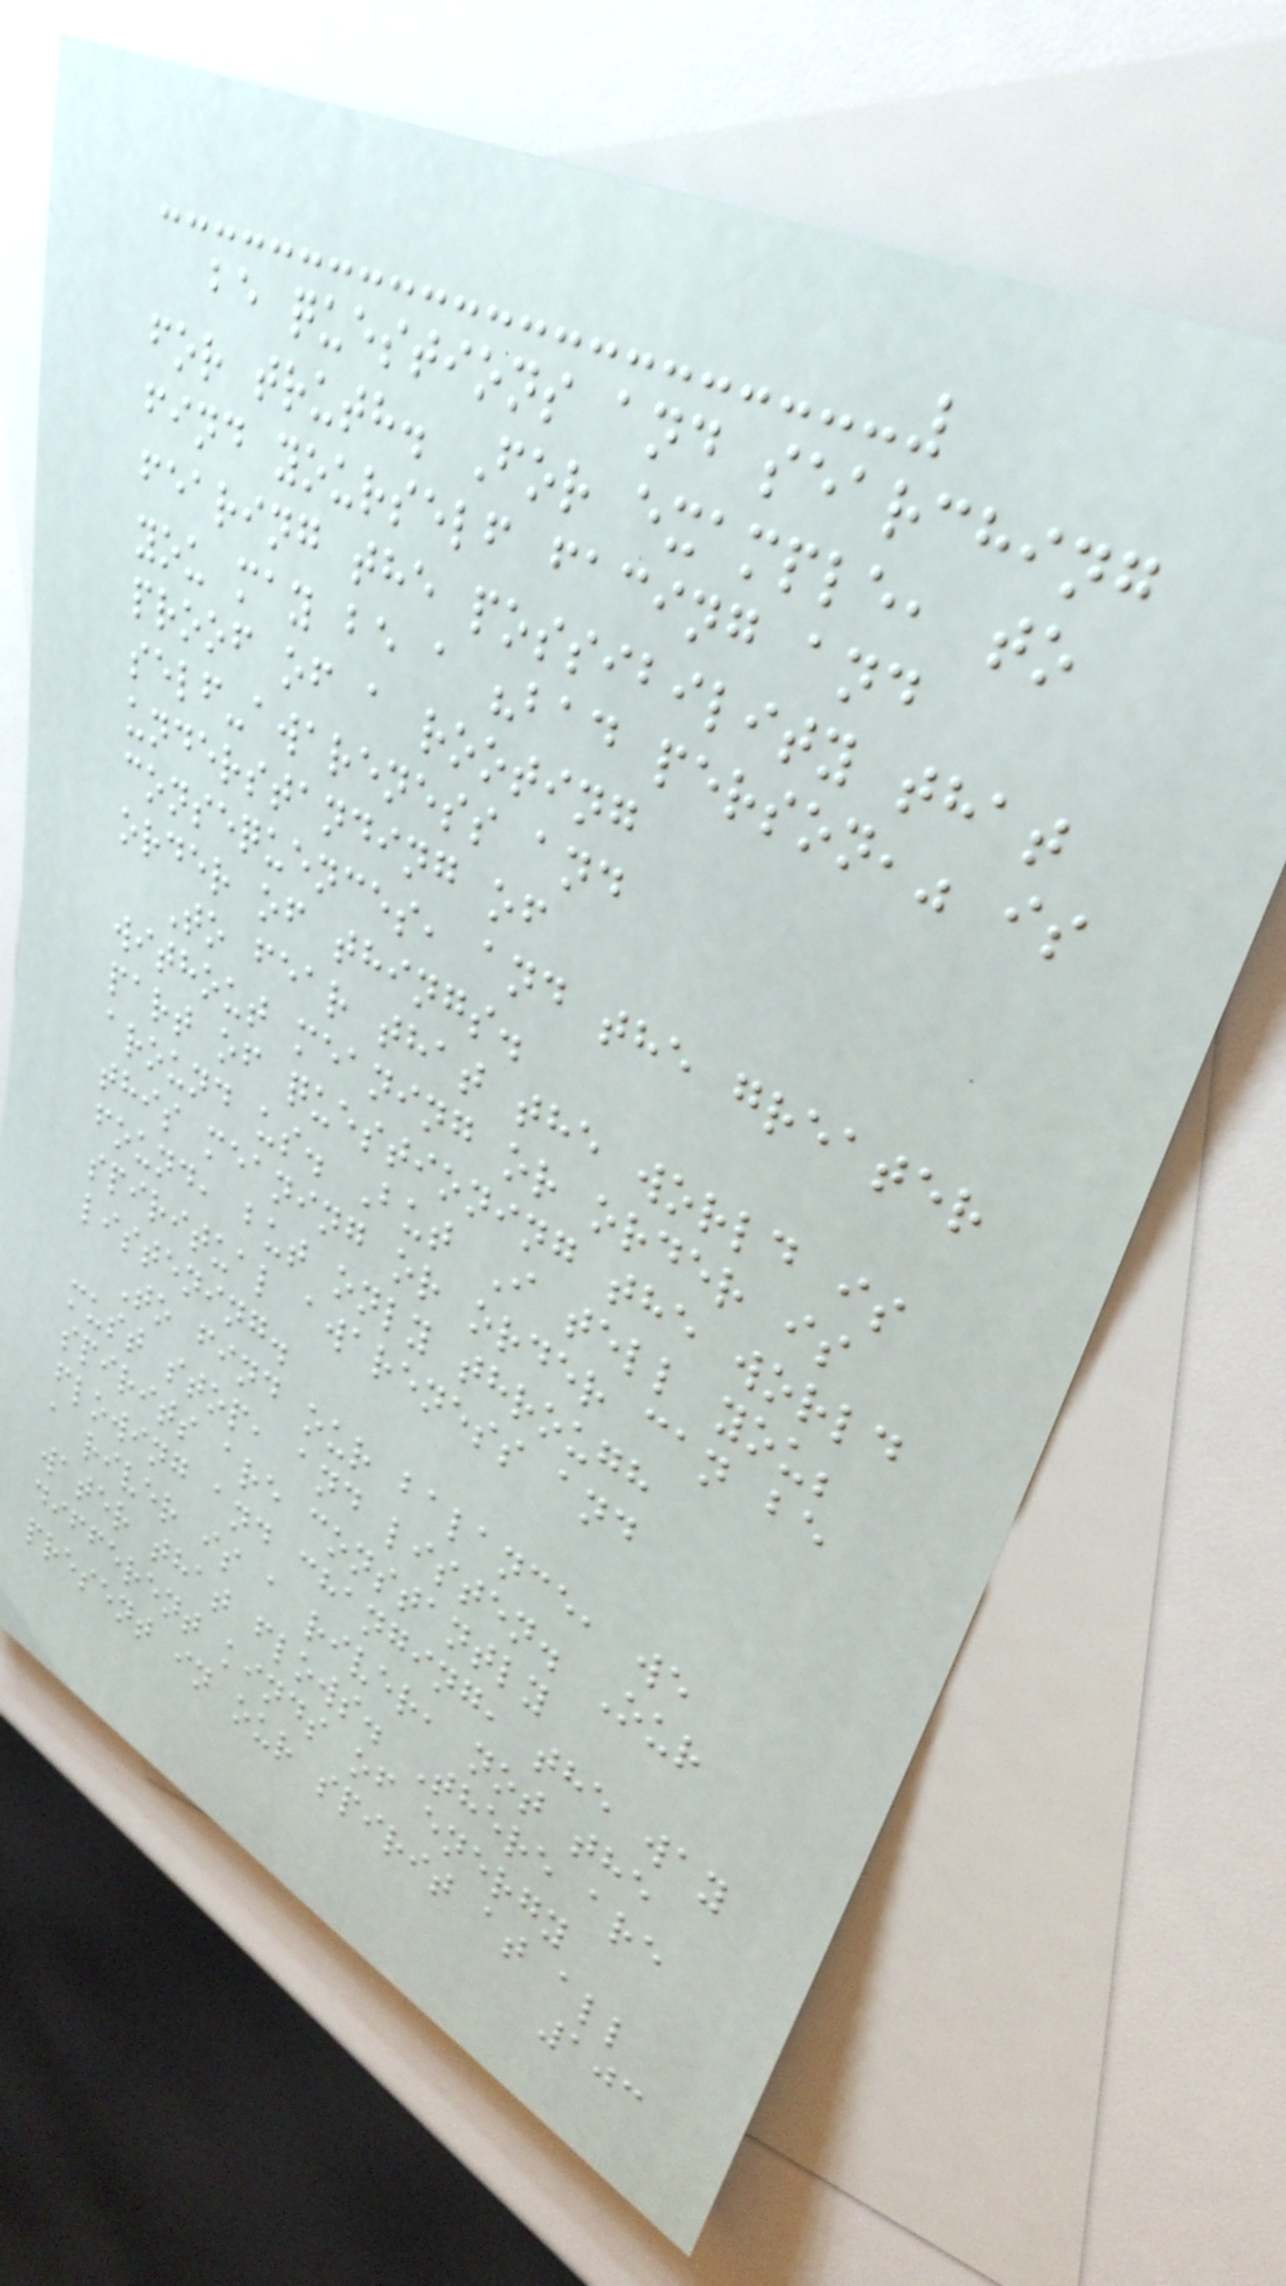be questions and searching
for truth. For example, to
find yourself facing and
fearing the possibility that
you may be a "bad person," is
proof of a rooting
self-awareness and
understanding of
consequences, and the greater
order of things.
To fear that the world is
without meaning or order is
part of questioning the world
around us. But I tell you;
this meaning or order can be
found, but only through
spiritual awareness and
listening.
To find our balance, we
must stop, and listen. Our
spirits are constantly
flowing and changing, the way
a river is a river, not the
water that flows. There are
different kinds of energy
present in our spirit at all
103
